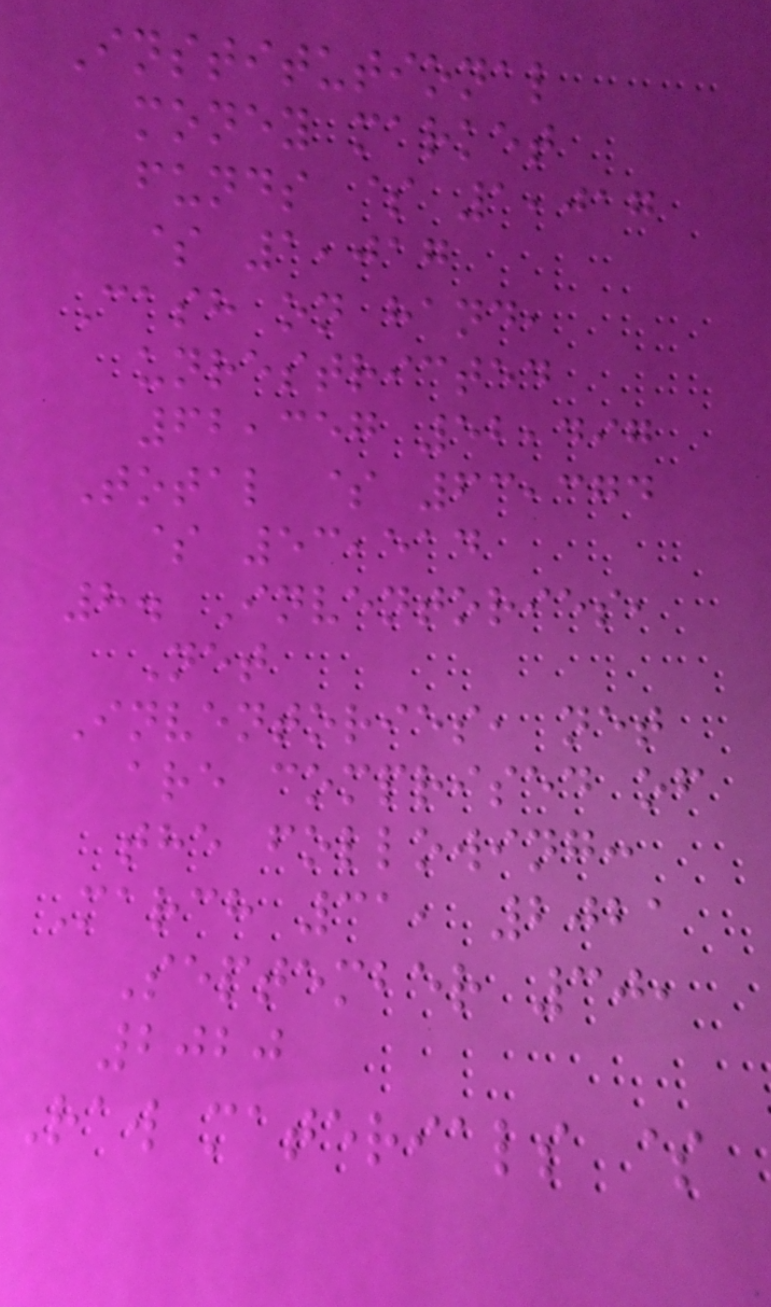Institutional
money market
funds $ 1,017
$ 1,017
Cash on hand,
unrestricted
62,357 52,497
Total $ 63,374
$ 53,514
8. Inventories,
Net
Inventories, net
are comprised of
the following:
March 31, 2021
September 30,
2020
Raw materials $
